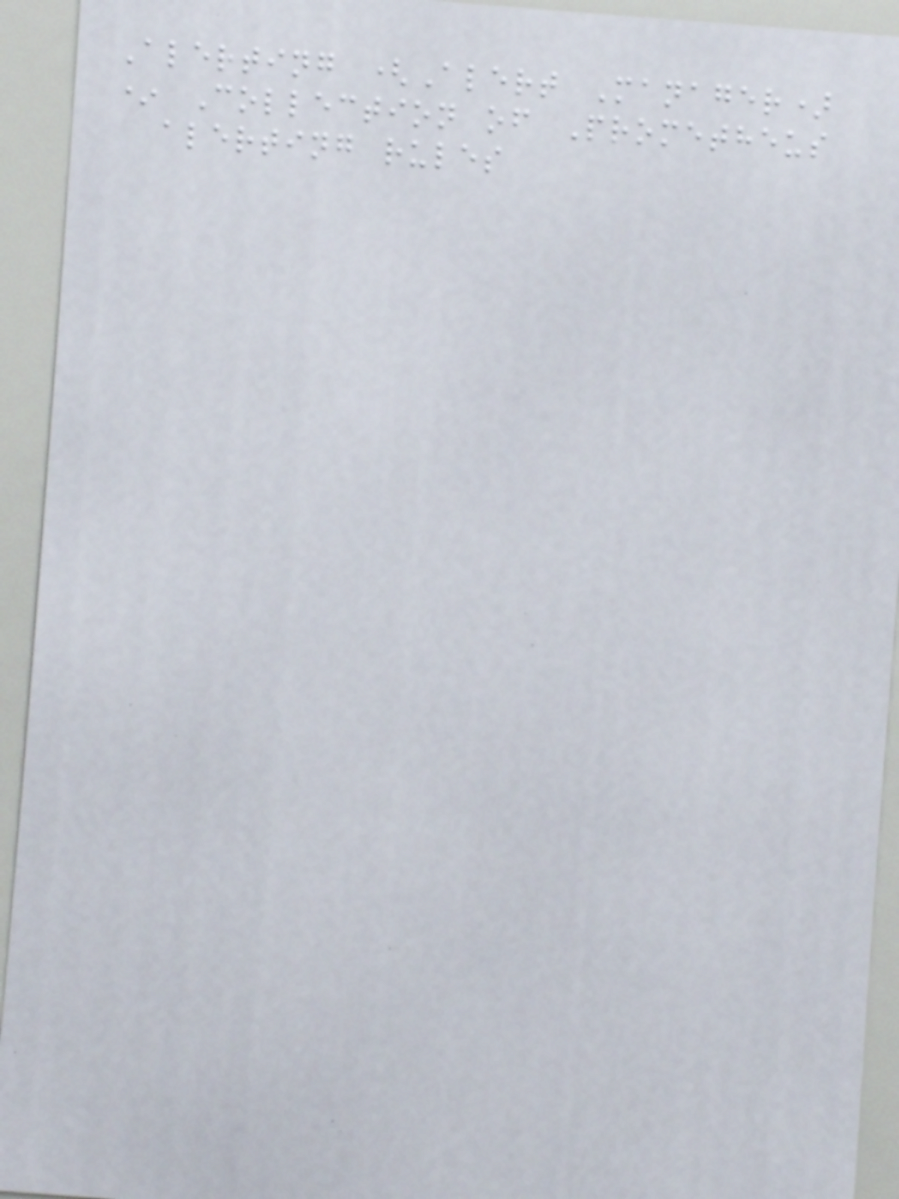Alerting (Alert Manager)
* Collection of Prometheus
alerting rules
